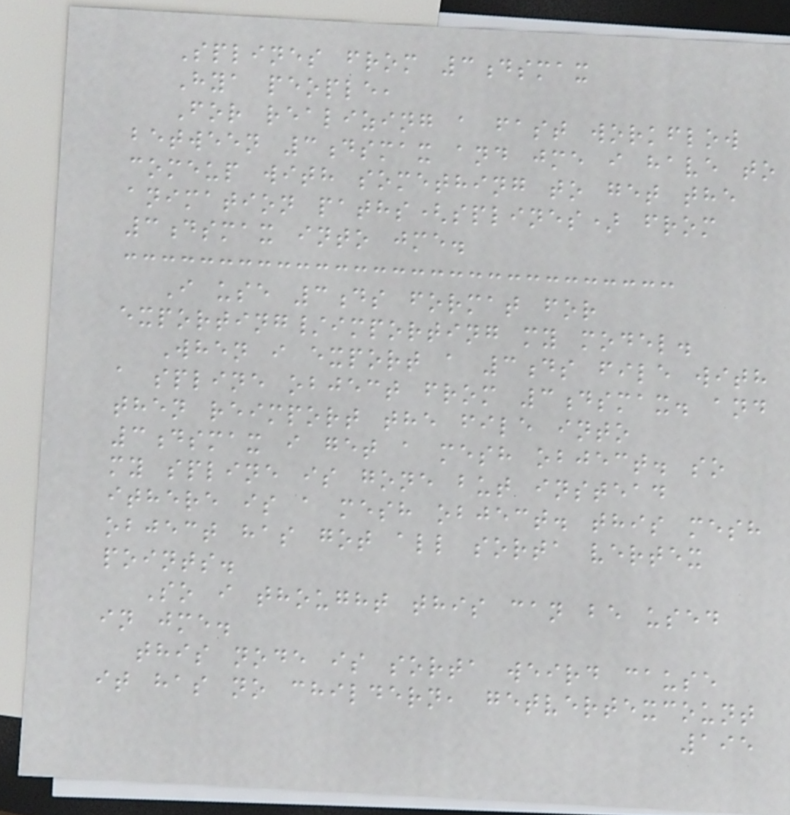Splines from 3dsmax
Hya people,
For realizing a fast workflow
between 3dsmax and jme i have to
comeup with something to get the
animation paths(splines) from
3dsmax into jme.
I use 3ds format for
exporting/importing my model.
When i export a 3ds file with
a spline object from 3dsmax. and
then reimport the file into
3dsmax i get a mesh object. so
my spline is gone but instead
ithere is a mesh object. this mesh
object has got all sorta vertex
points.
So i thought this can be used
in jme.
this node is sorta weird cause
it has no childern, getvertexcount
195
